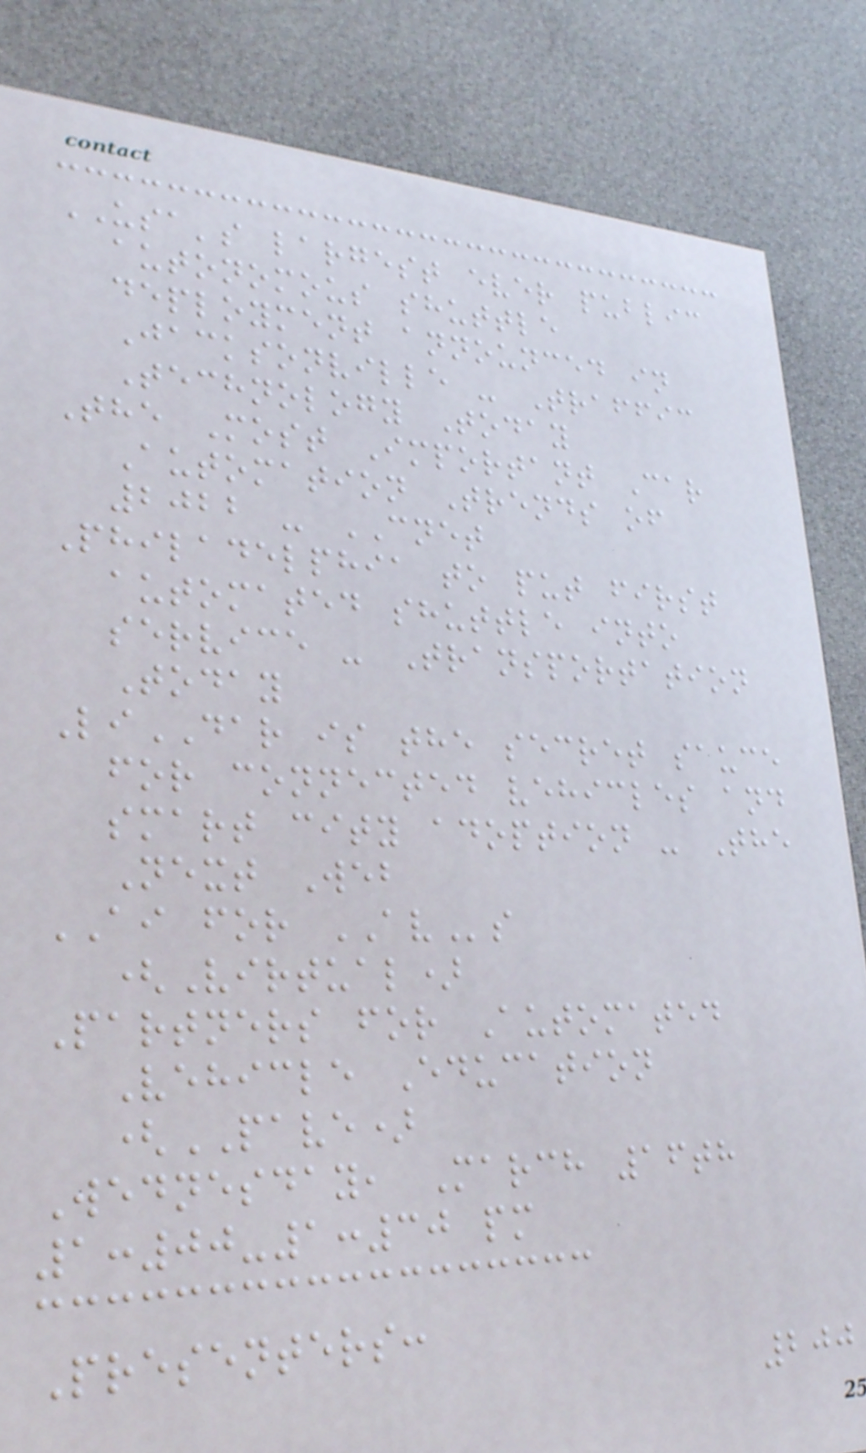USA's largest ever public
autonomous shuttle
deployment announced in
Jacksonville - Traffic
Technology Today
The Most Important Car
Automation Trends of
2022 - CNET
Philadelphia to put first
automated shuttle into
service - Transportation
Today
LiDAR is the secret sauce
for connected vehicles and
smart city adoption - The
Next Web
AI for AVs
(Virtual)
Partners for Automated
Vehicle Education
(PAVE)
Wednesday, March 16th
1:00-1:30 pm
Presenters:
200
